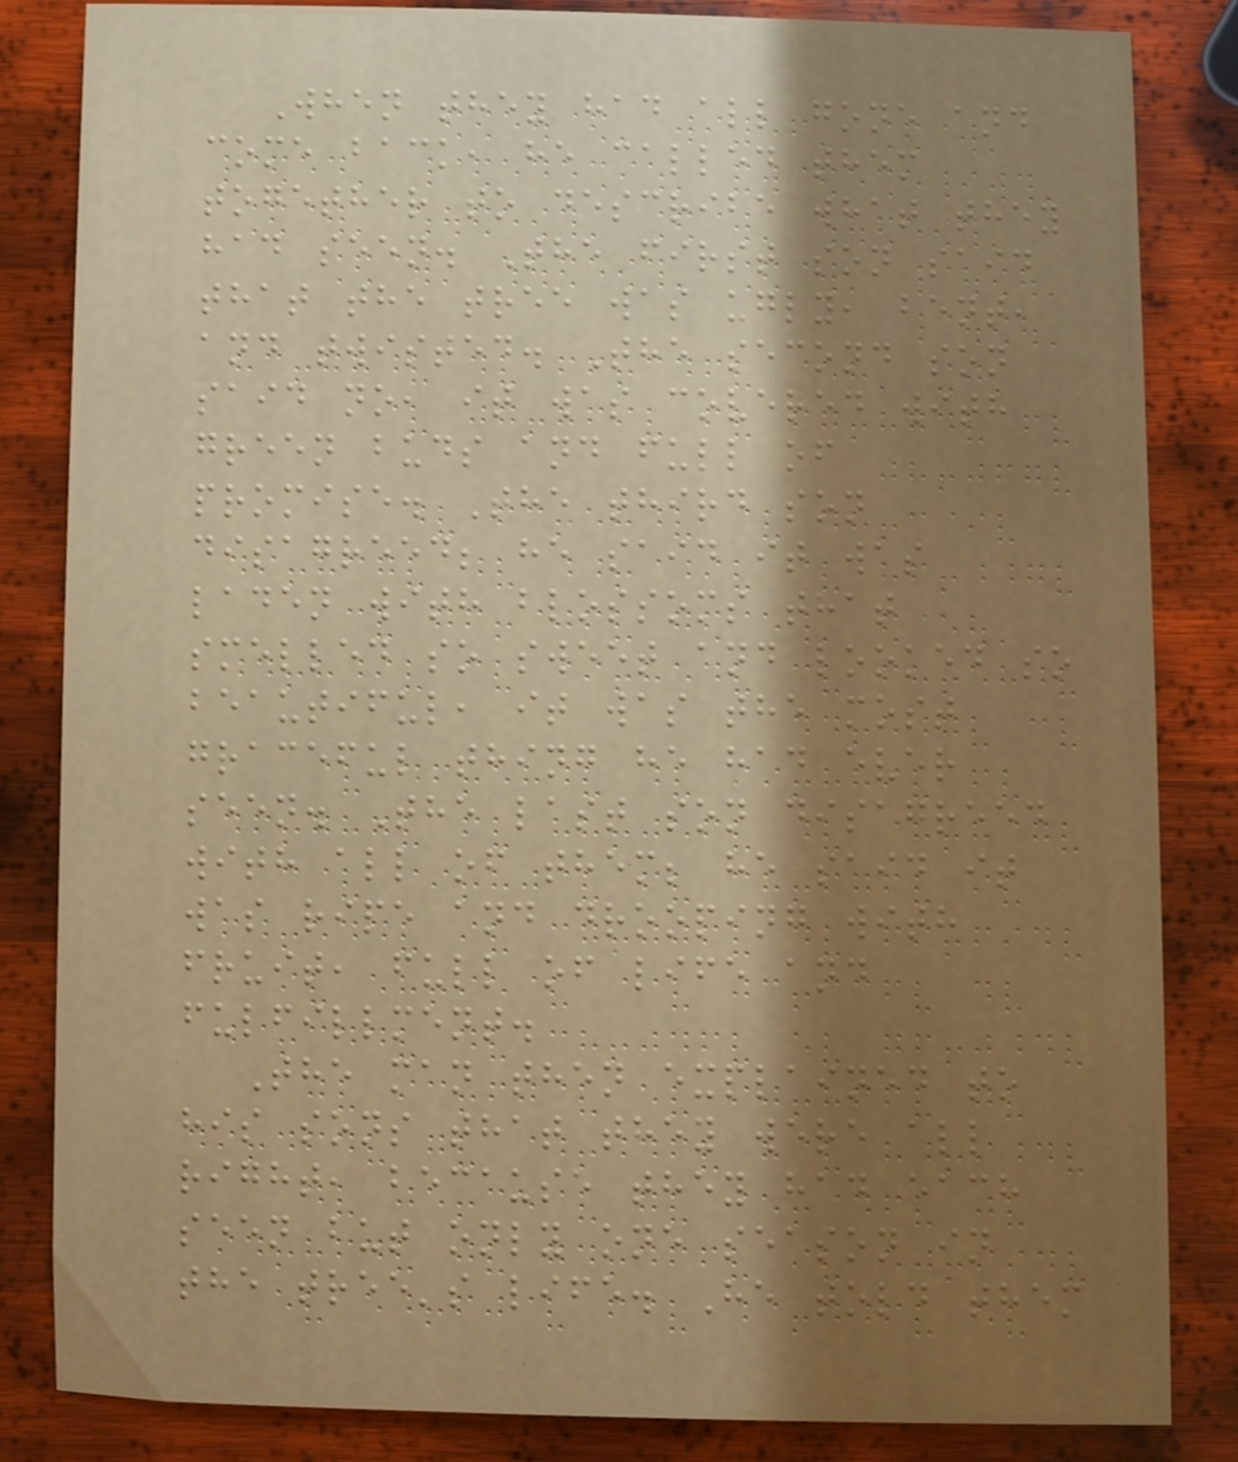When they had all gone and
come back, he called them
together to describe what they
had seen. The first son said
that the tree was ugly, bent,
and twisted. The second son
said no, it was covered with
green buds and full of
promise. The third son
disagreed; he said it was
laden with blossoms that
smelled so sweet and looked so
beautiful, it was the most
graceful thing he had ever
seen. The last son disagreed
with all of them; he said it
was ripe and drooping with
fruit, full of life and
fulfillment.
The man then explained to
his sons that they were all
right, because they had each
seen but only one season in
the tree's life. He told them
